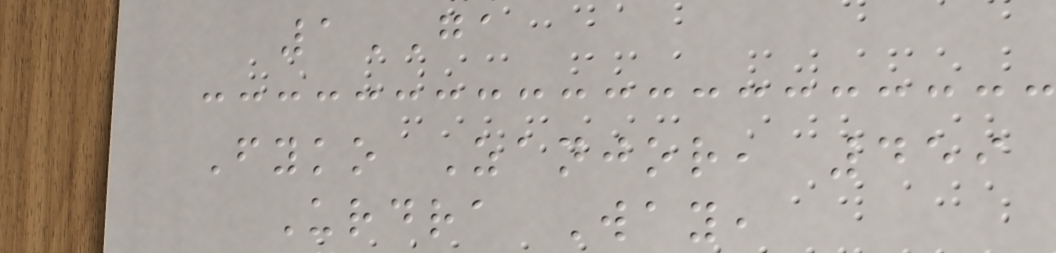1GA
Fyko Zanjor, 459
Urdra Way,
